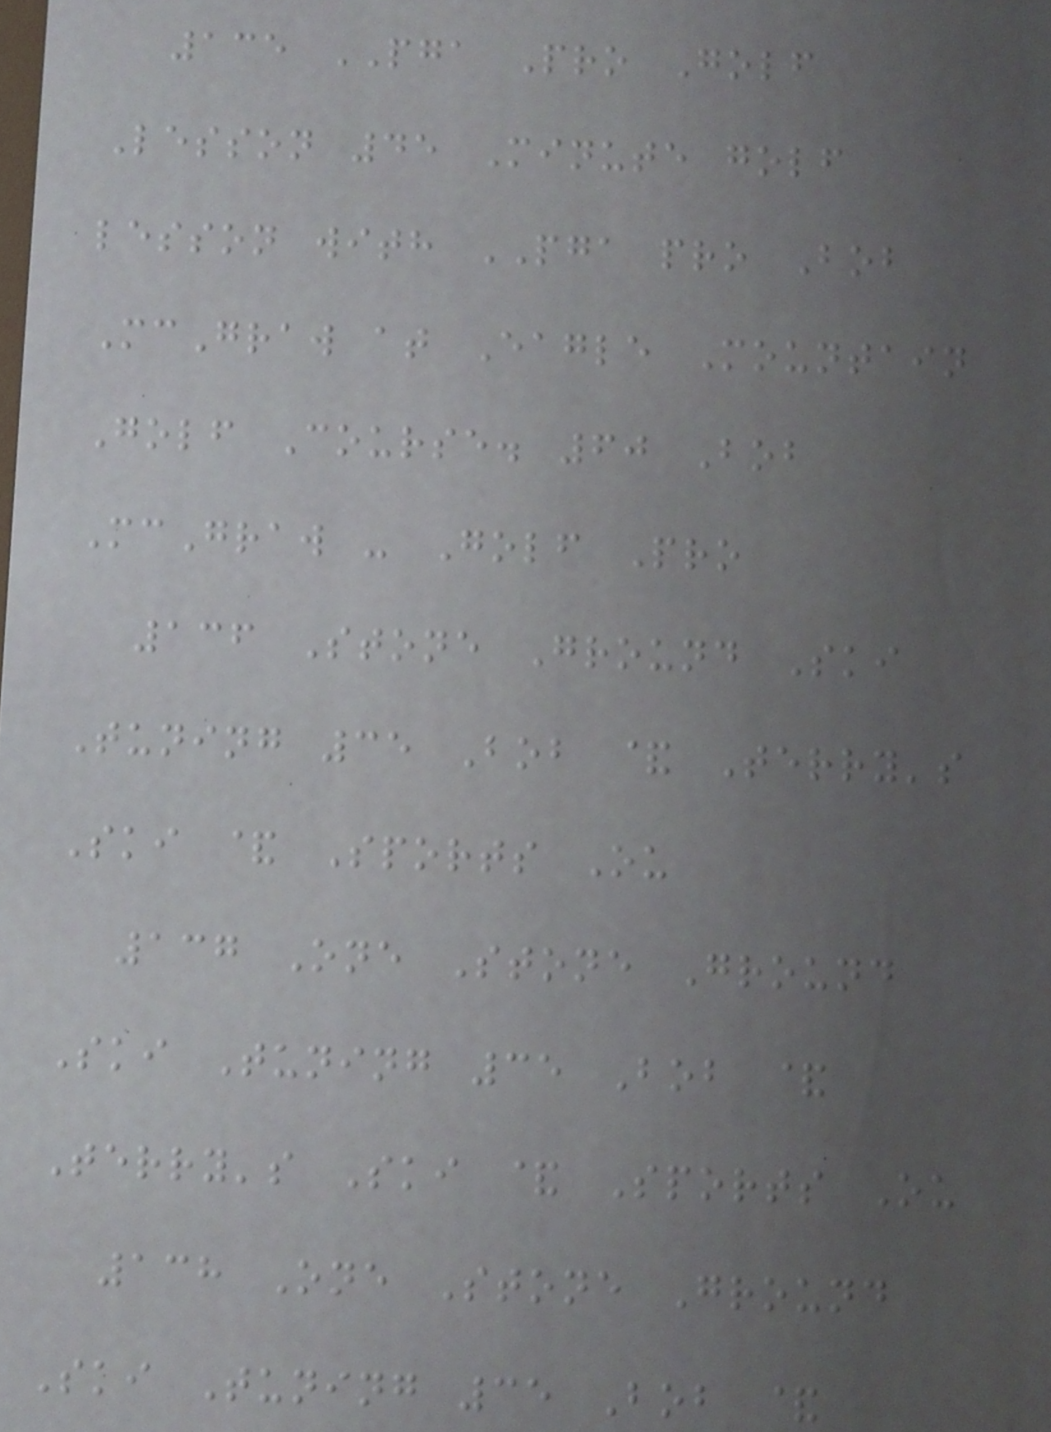135 PGA Pro Golf
Lesson 45 Minute golf
lesson with PGA pro Bob
McGraw at Eagle Mountain
Golf Course. 60 Bob
McGraw - Golf Pro
136 Stone Ground Ski
Tuning 35 Bob & Terry's
Ski & Sports Ou
137 One Stone Ground
Ski Tuning 35 Bob &
Terry's Ski & Sports Ou
138 One Stone Ground
Ski Tuning 35 Bob &
